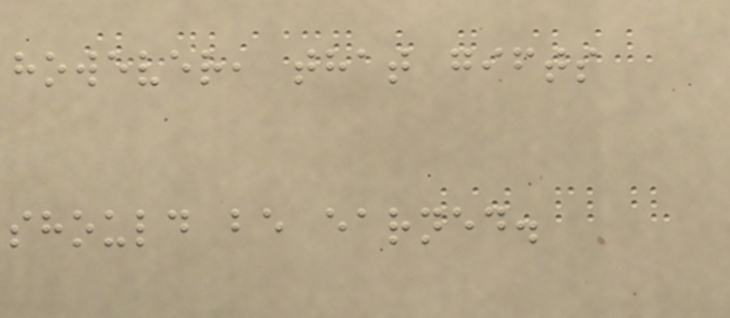however, that gifts
should be earned.
